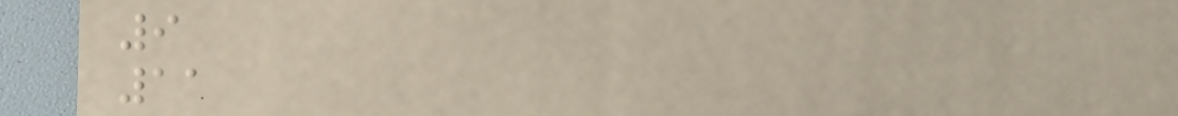9
11
